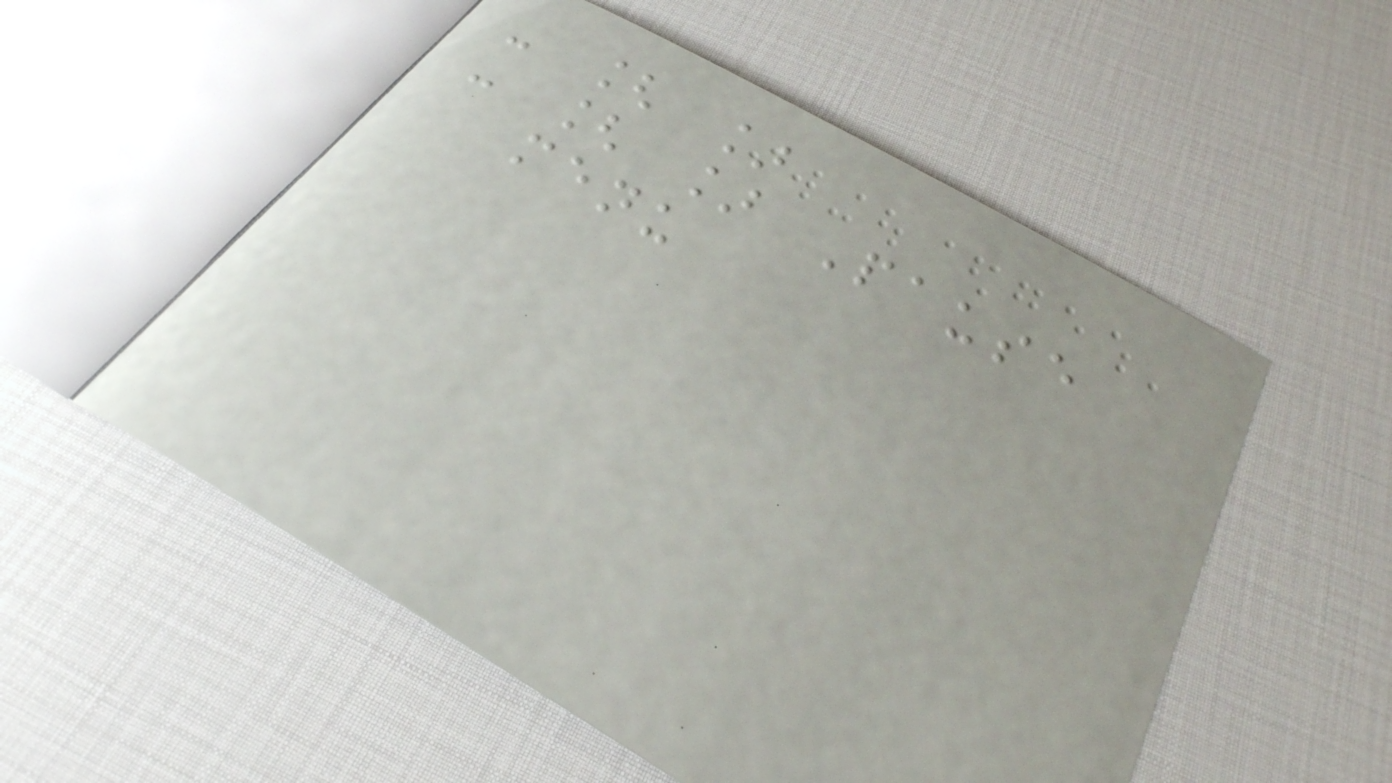- [ ]
- [ ] Pause
menu
